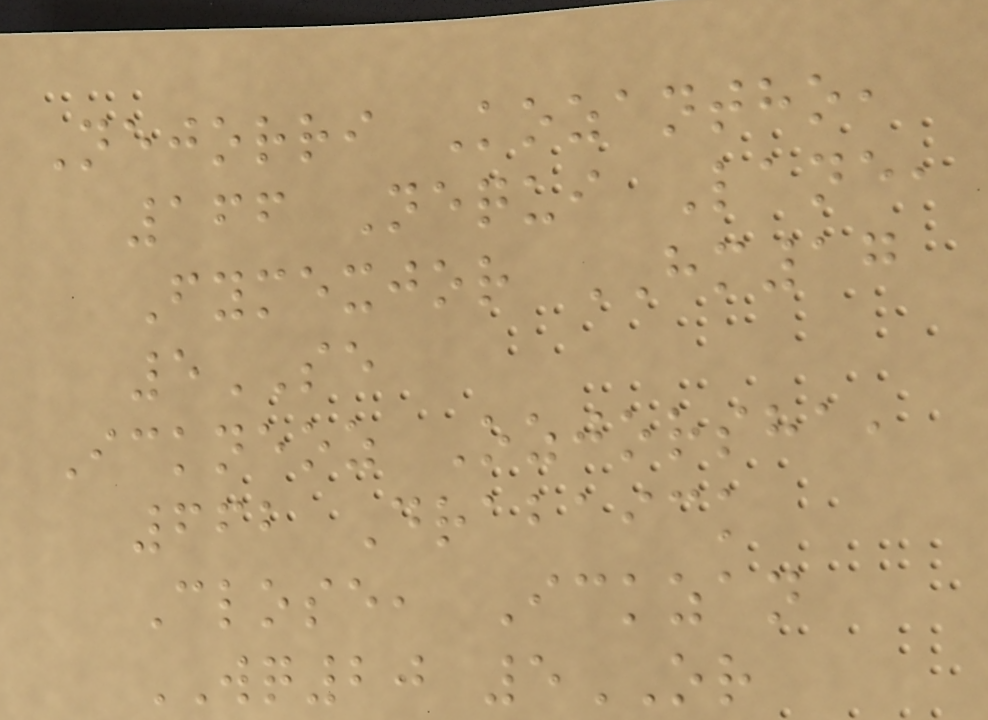Nejorri Kozantho,
166 Nequi Lane,
Fymexjor HM17
5SE
Ickneoz Ozjorsha,
662 Drabaick
Close, Ickzan
WQ20 5OR
